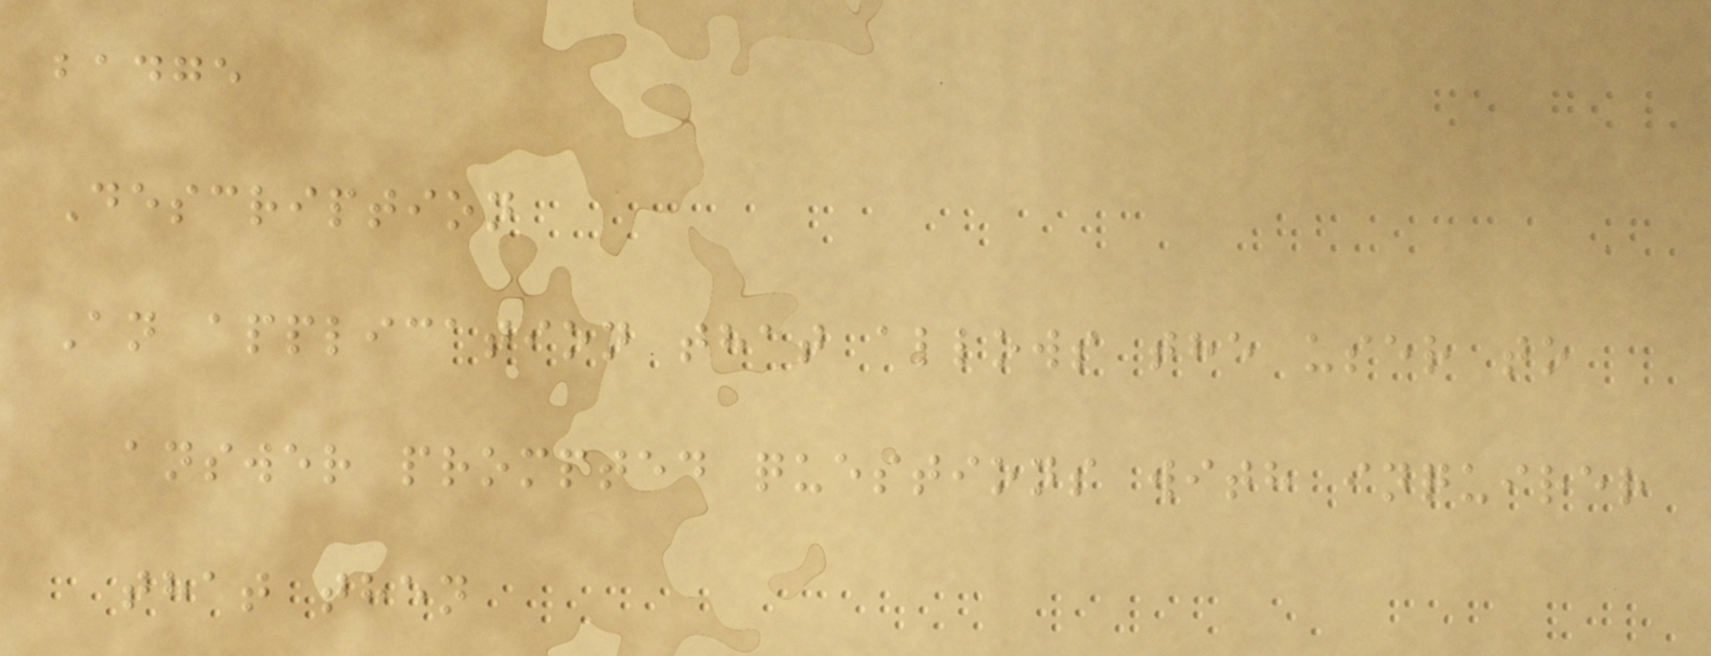badge
Description
An application that allows the user to
answer prompted questions with inquirer
that then
